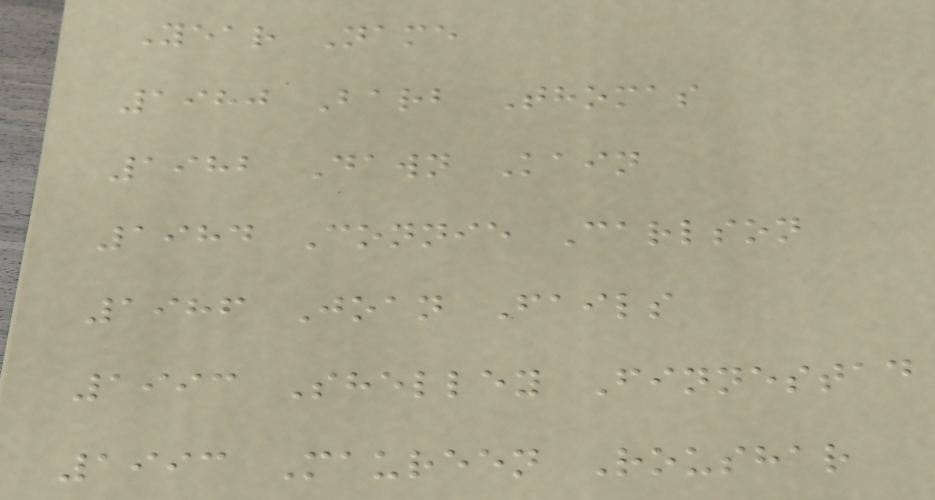Year Name
1980 Barb Thomas
1982 Dawn Kain
1984 Connie Carlson
1986 Joan Fails
1993 Shelley Finnestad
1993 Maureen Roushar
